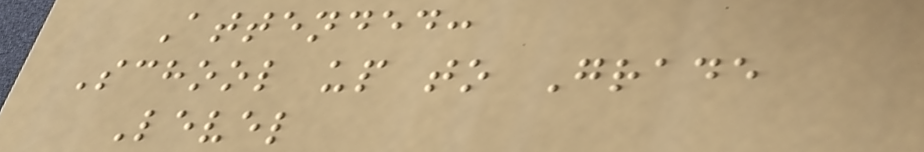Attended:
School up to Grade
Level
